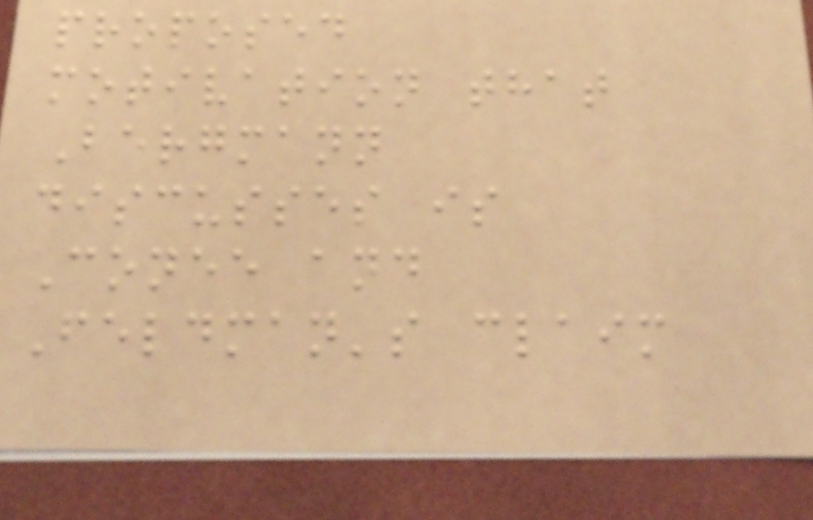proposed
motivation that
Bergmann
discusses is
Conee and
Feldman's claim
